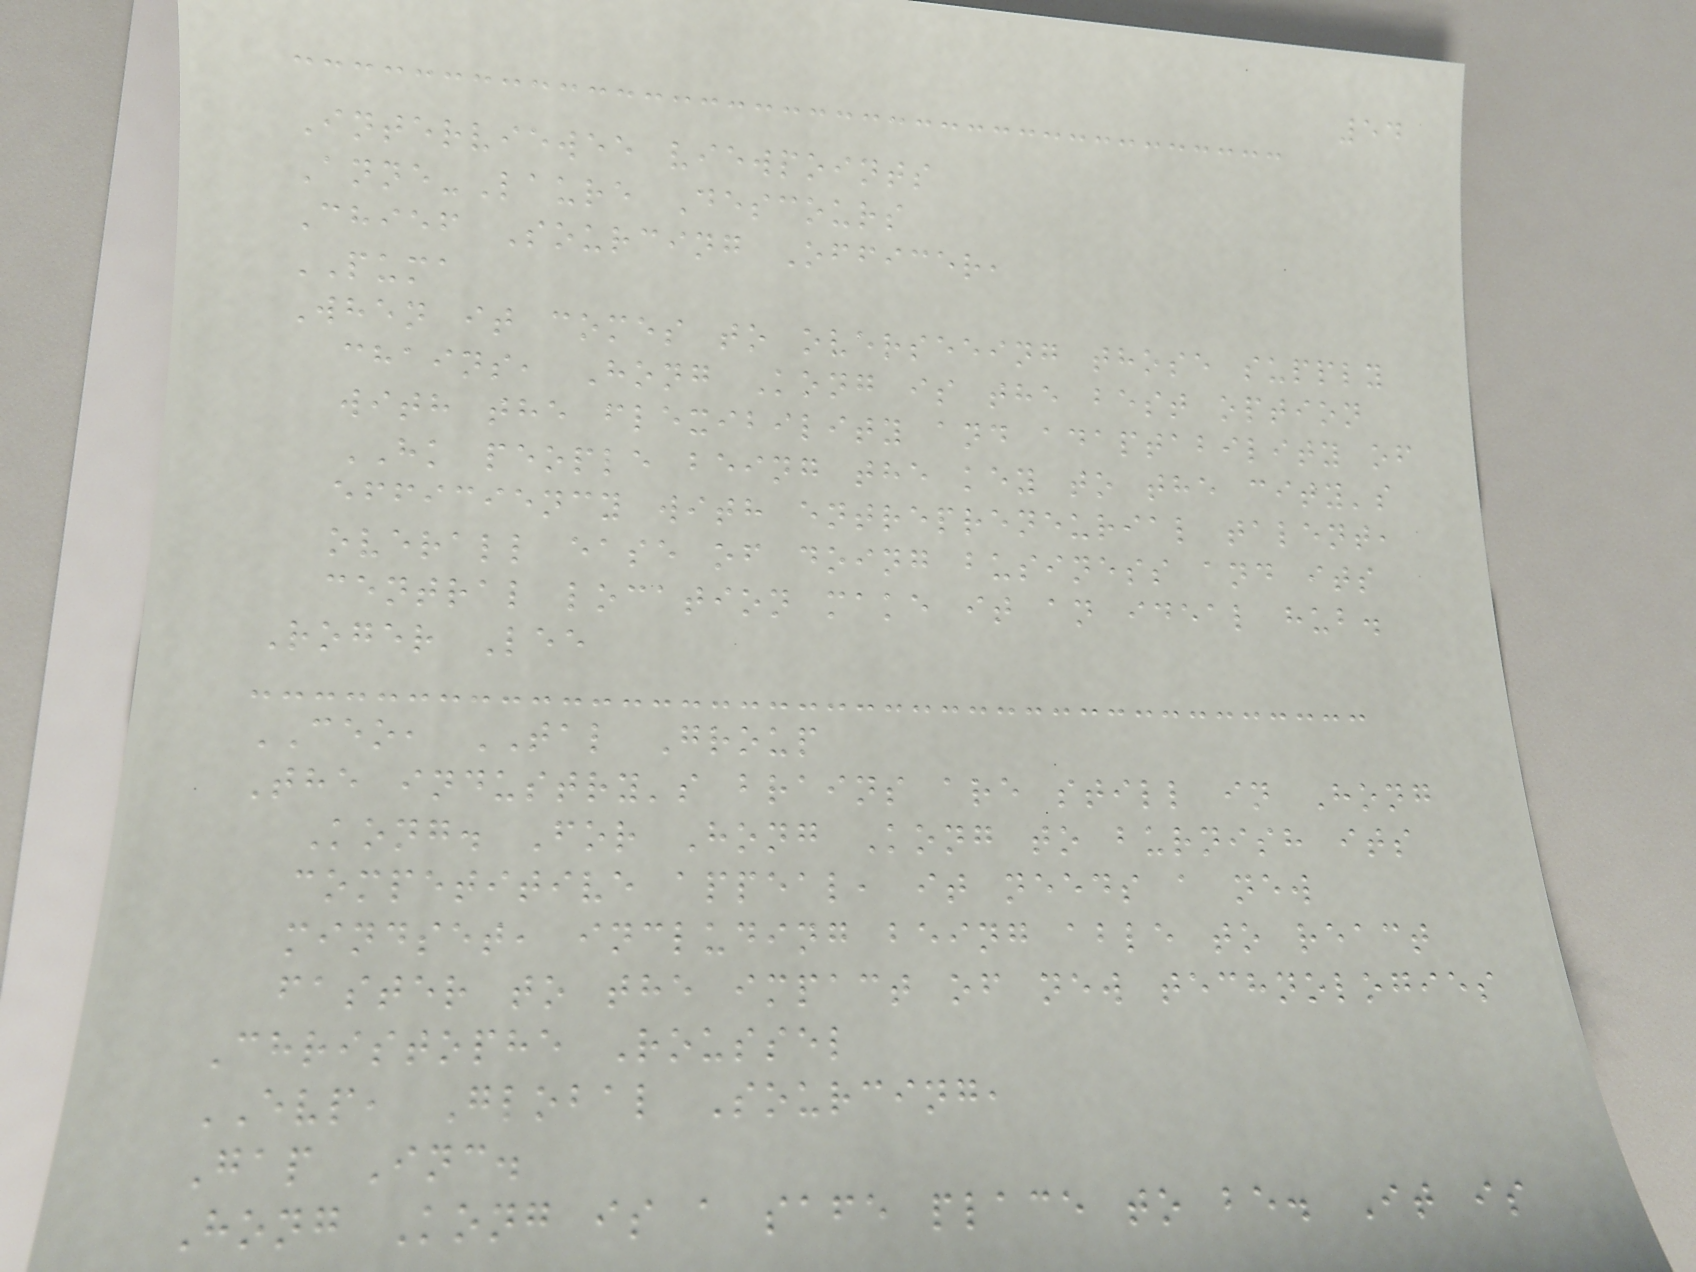54
Interviewee viewpoints
Anne-Laure Descours
Chief Sourcing Officer,
PUMA
When it comes to overseeing those supply
chains, Hong Kong is the best option
with the flexibility and adaptability of
HK people being the key to the city's
efficiency with entrepreneurial talent,
overall ease of doing business and its
central location make it an ideal hub.
Roger Lee
CEO, TAL Group
The industry's brains are still in Hong
Kong. For Hong Kong to burnish its
competitive appeal, it needs a new
mindset, including being able to react
faster to the impact of new technologies
Christophe Roussel
EVP, Global Sourcing,
Gap Inc.
Hong Kong is a safe place to be. It is
